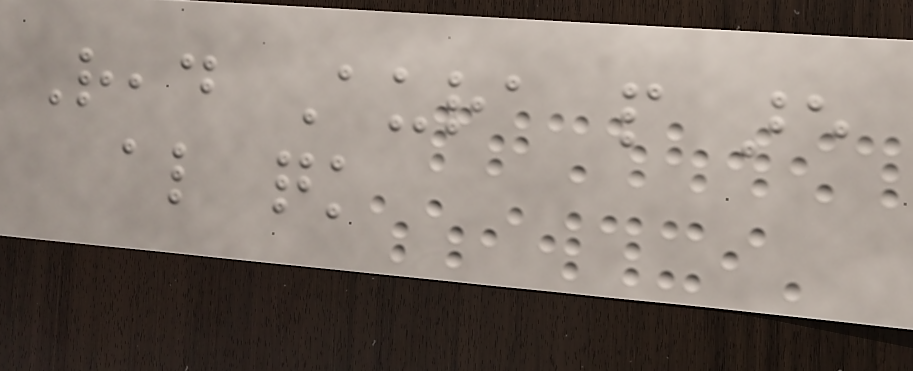Read Aura people are
also quick
